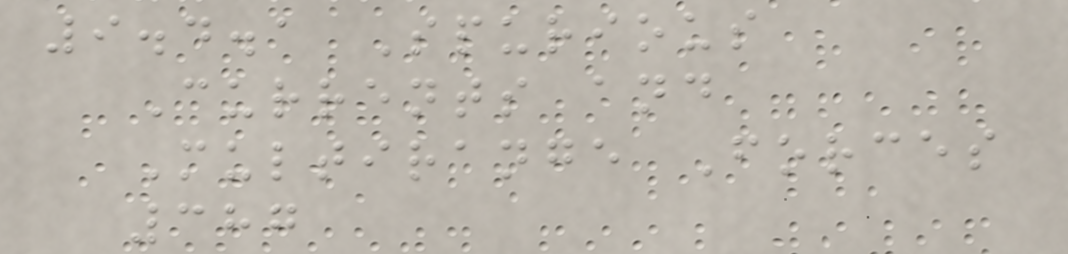9.4.1 Spurious
Currents and
Multirange Forces
387
